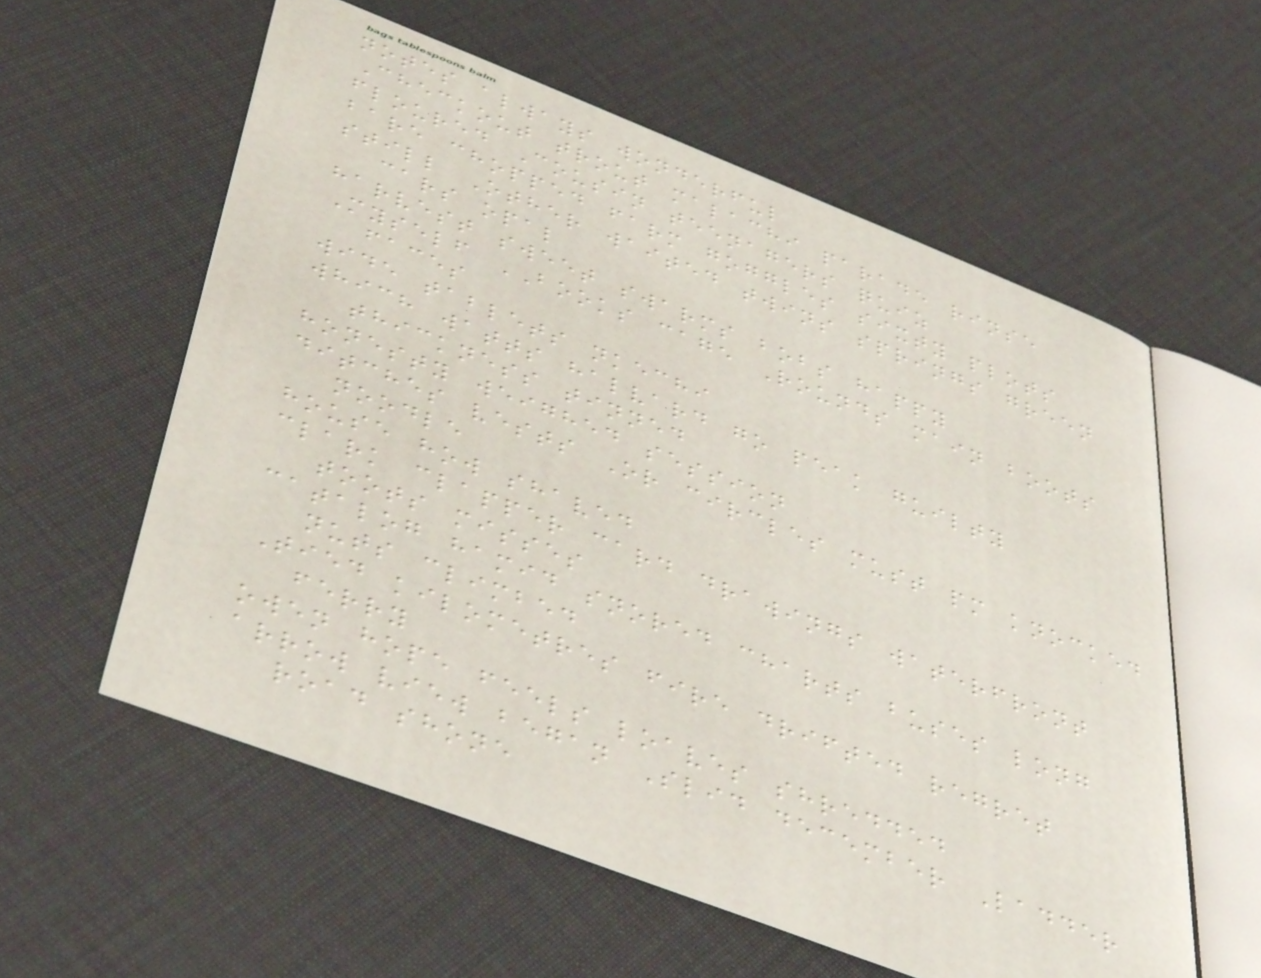notes always wonderful
Checkout trout malachi parade rinse
floured Cousin teenagers quiz
bare chopped farm goggles sixty plots
still Other waited twins springs green
cars opal
harvest sweet swarms bobs happy
Myself BOOKS cage Rounds main boots
faces
wide tablets nkechi
which watts halvard go peak guilty
thickness tinned
honesty weighed session
ditches vests Or circles must pm knocked
noodle
house how shaved
clark clapper card drawings waterfront
toots misses
catalog hamid snored charts buses long
nuts climbed
Tied kilometres fire drifted regret
ferry
owen hope feels loaves shredded
arrow view began Slid december Ladder
road shone
